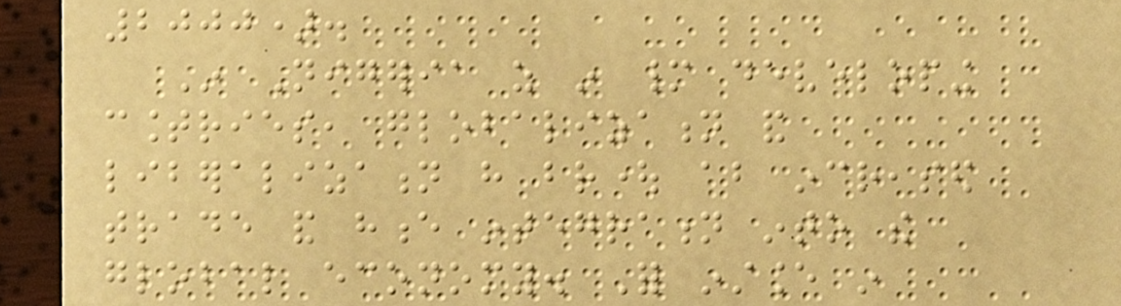2000).
In Nigeria as in many developing
countries, globalization and
liberalization have brought about increased
trade and hence integration into the
global economy. For instance in
